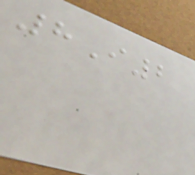8I2
